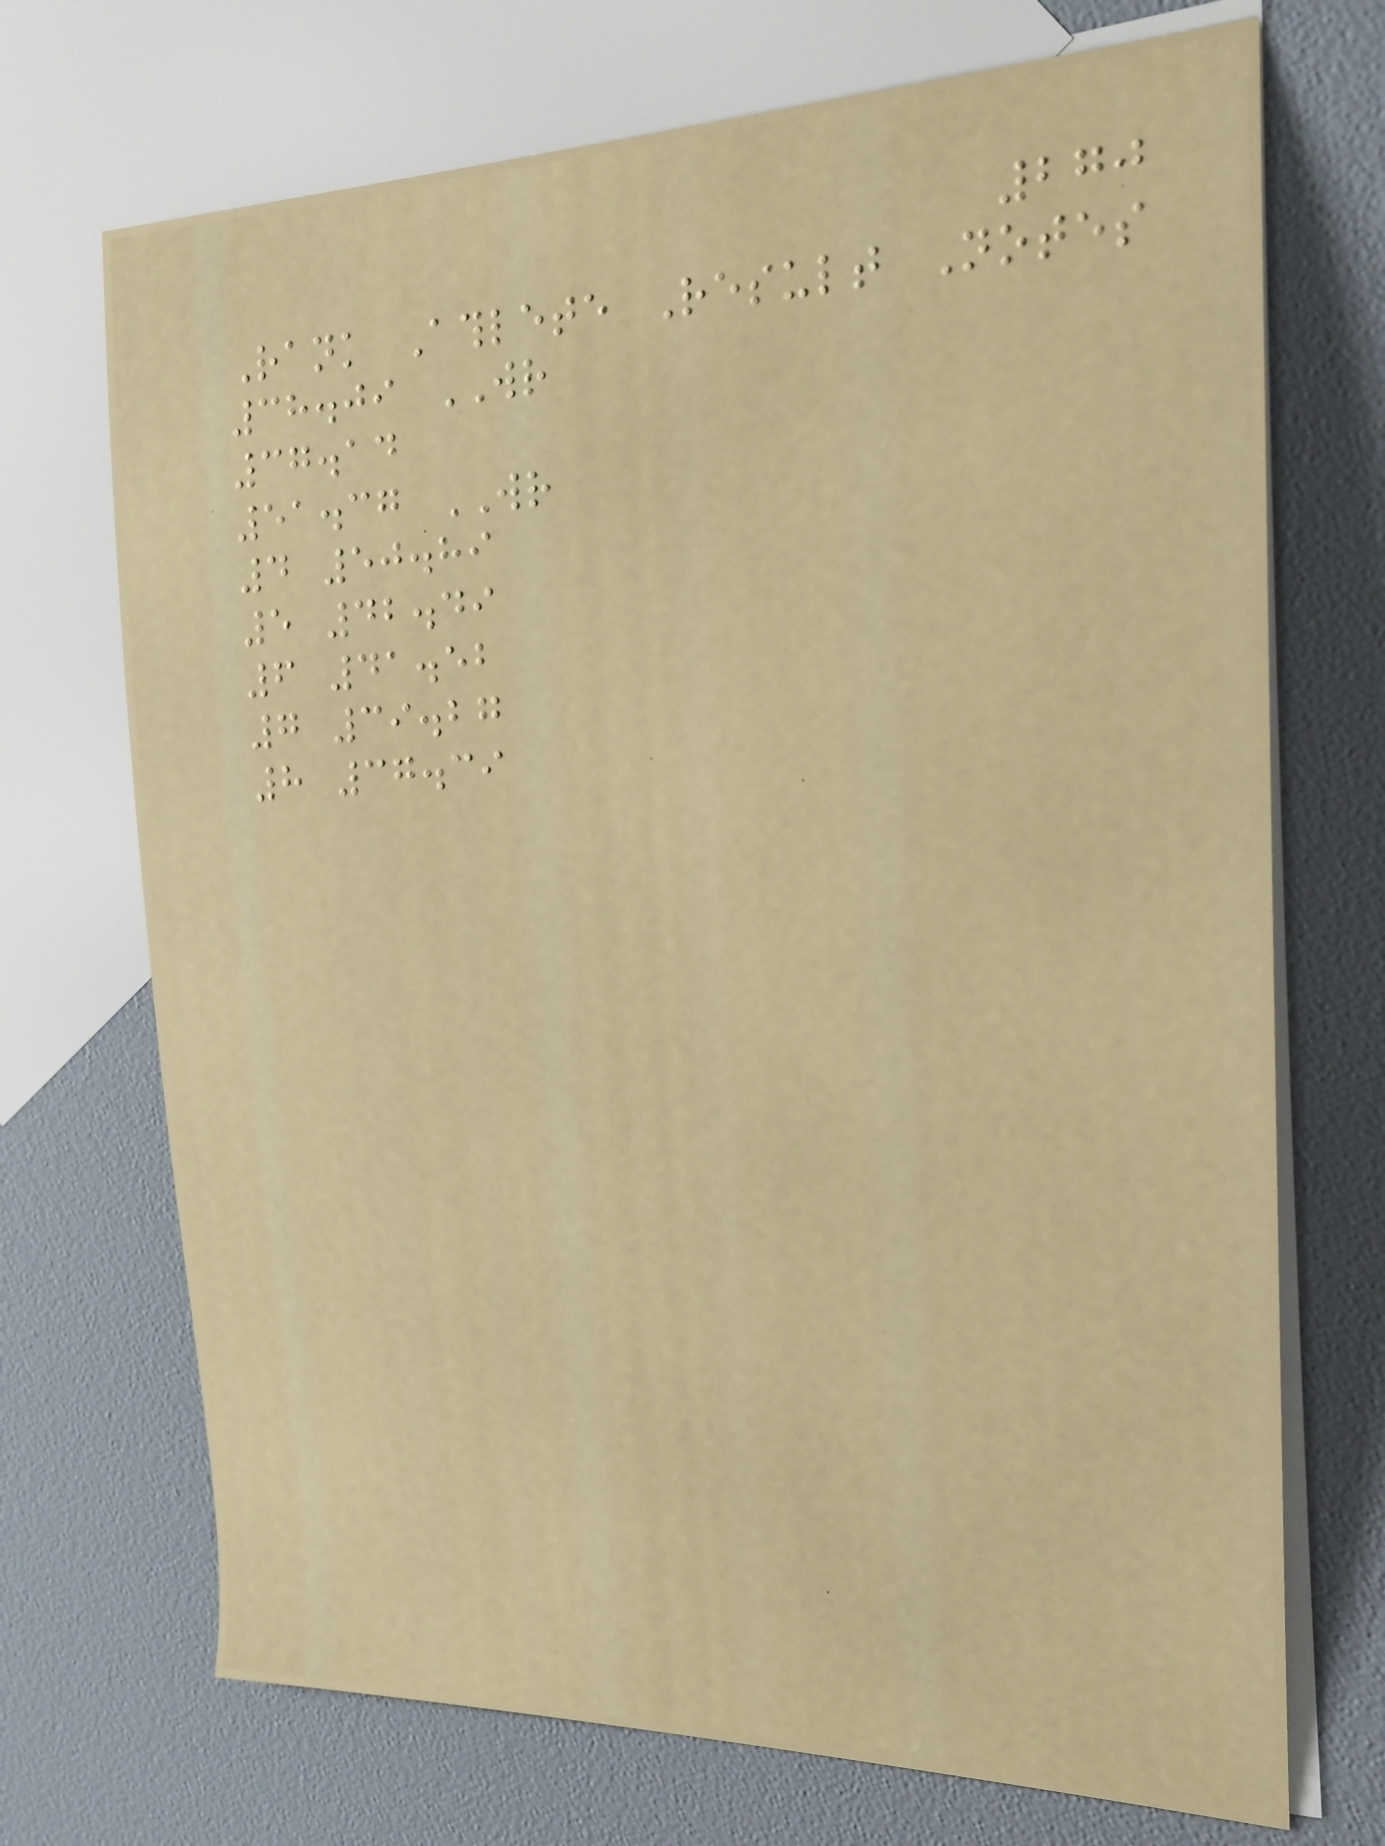270
Rank Athlete Result Notes
38.09 WR
37.14
51.37 WR
4 50.89
5 42.49
6 41.52
7 39.27
8 37.39
